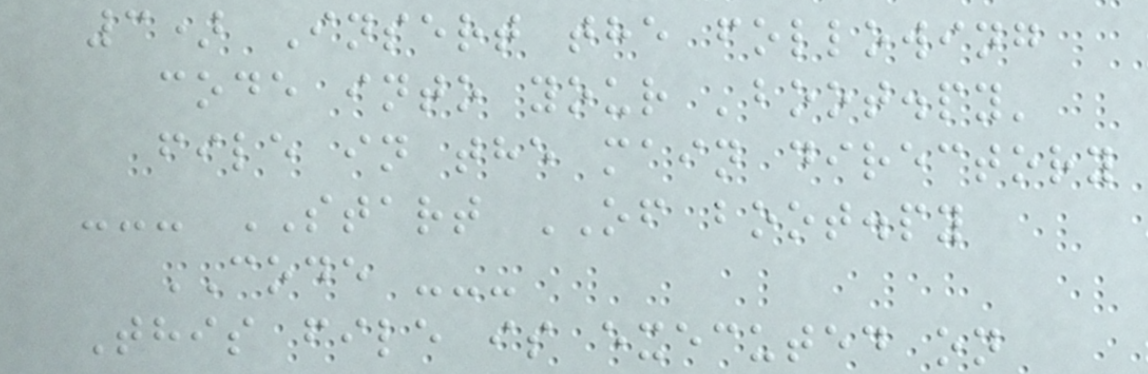3) Insert the following
code into your 'boot.py'
file in the main directory
--- START OF boot.py
CODE ---
This file is executed on
